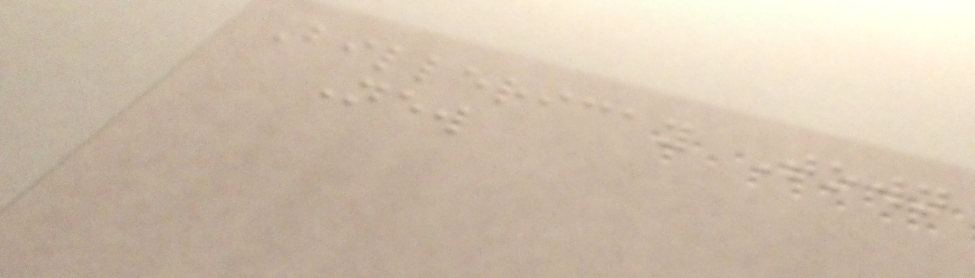Billericay Town
New
